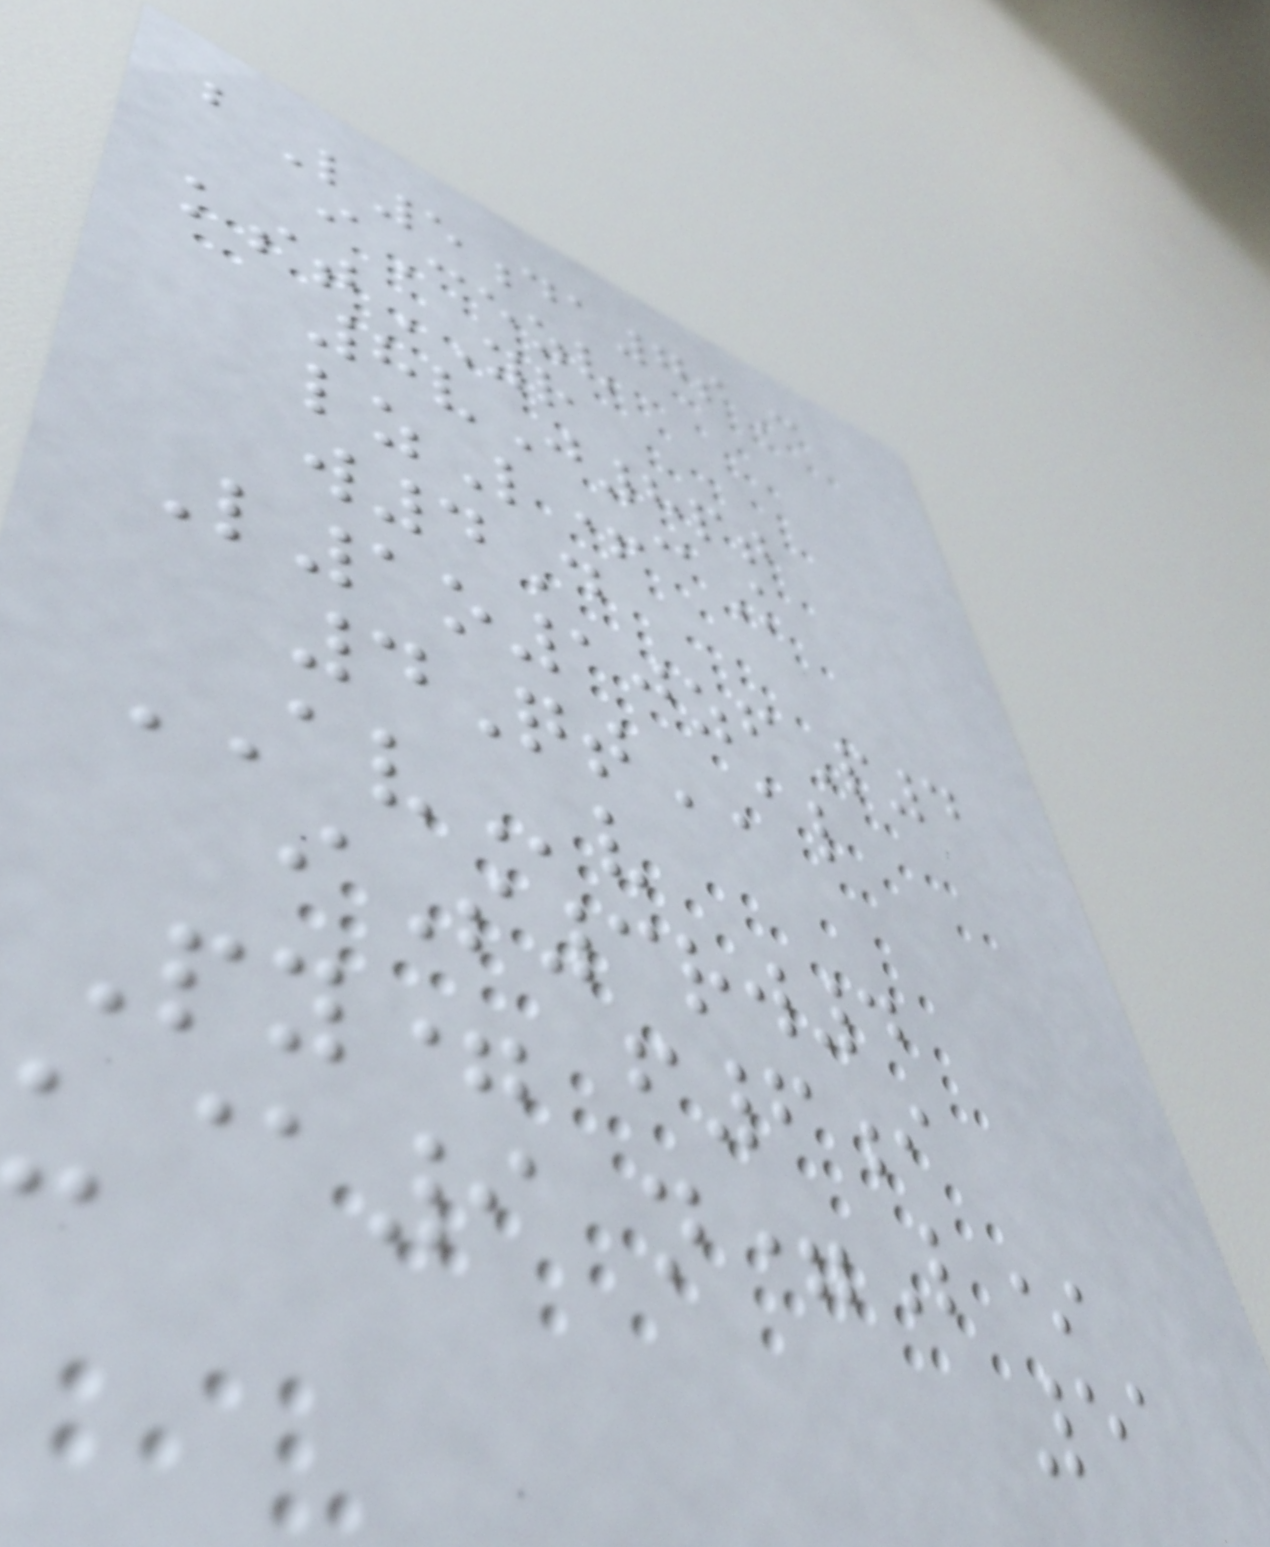bL5da7sC
iCezv
kstYR
8vJ8pt
lzL+cK
w4D
L1o10zfP4
4QtAL
AVv
iS3rw4
Py= f6i
u@9 n=L*
51
